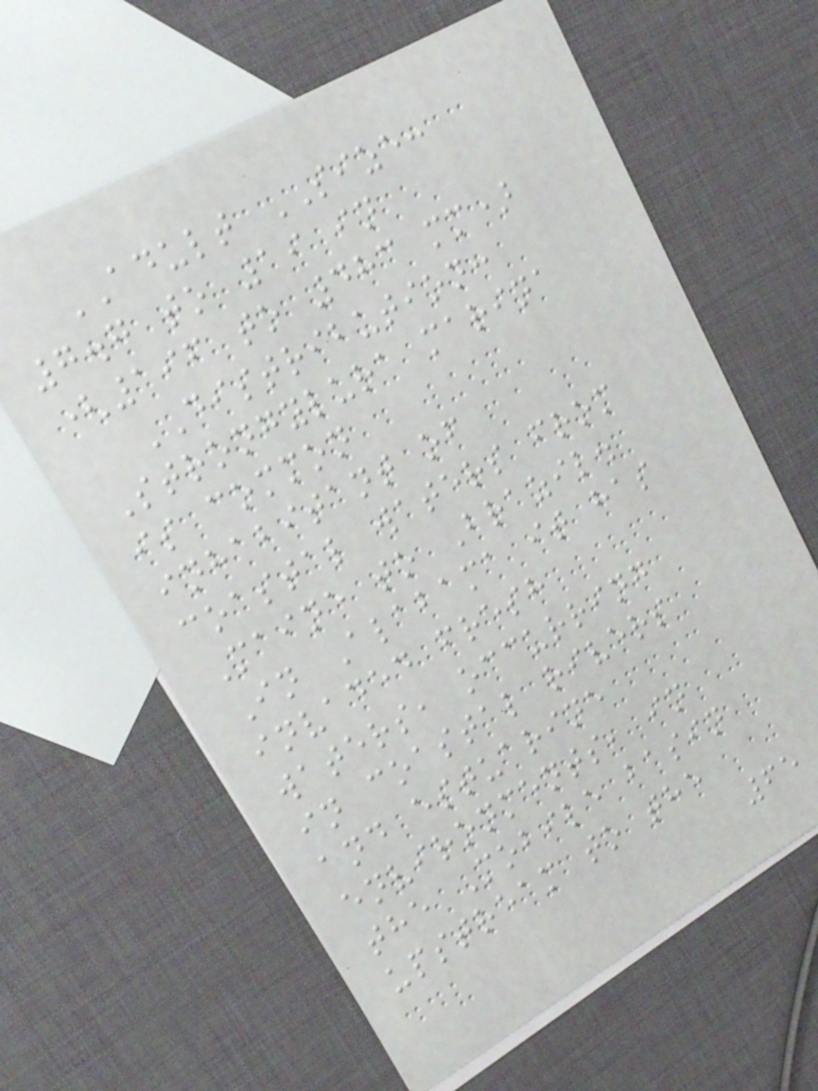ADULT SIZE:
7.7 to 19 in
(196 to 483 mm)
DISTRIBUTION:
Strongylura marina
is common
inhabitant of
coastal waters from
Maine to Brazil.
In Alabama it has
invaded fresh
waters, occurring
in coastal rivers
and estuarine
environments, in
the Mobile basin
upstream to the
65
